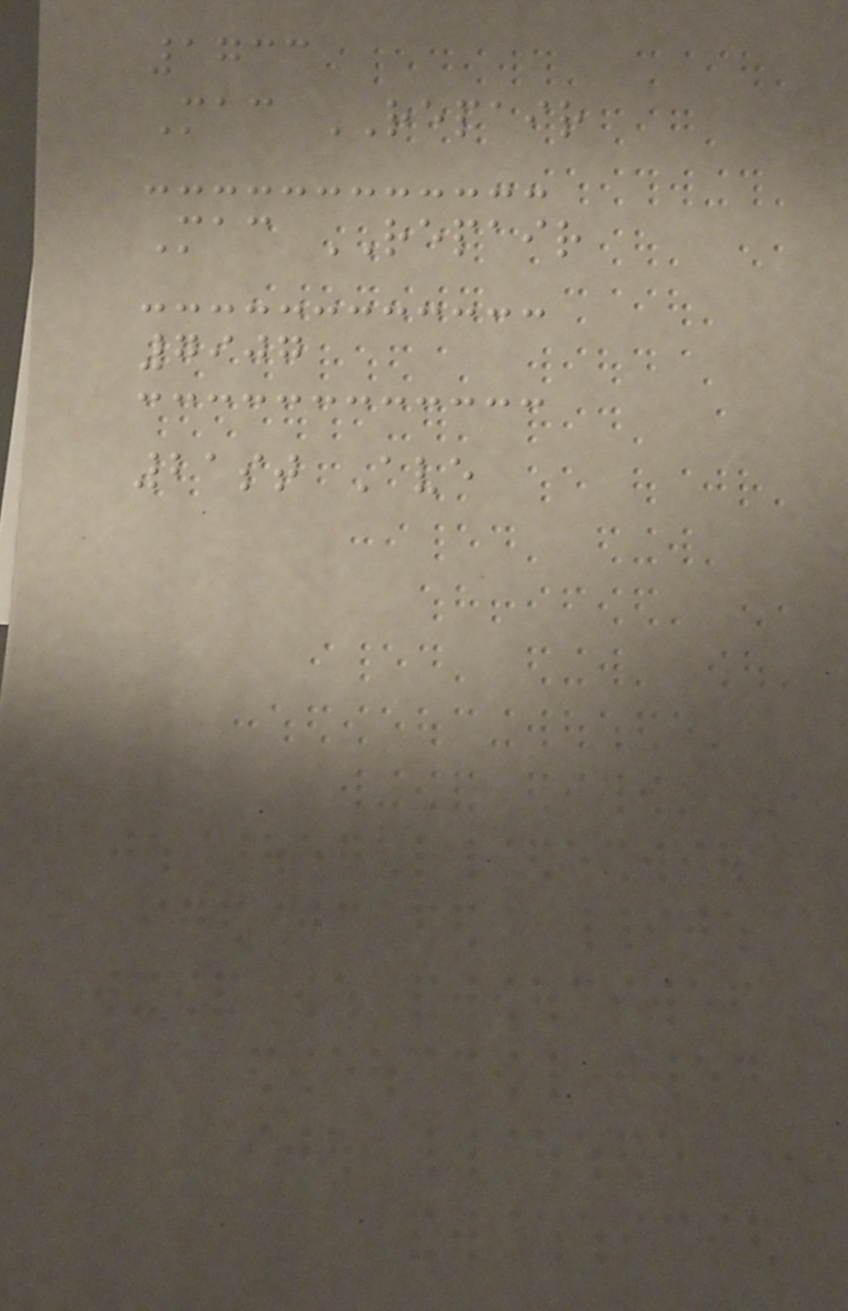1733
Mac REPAIR
Mac REPAIR
7907
21st Ave
